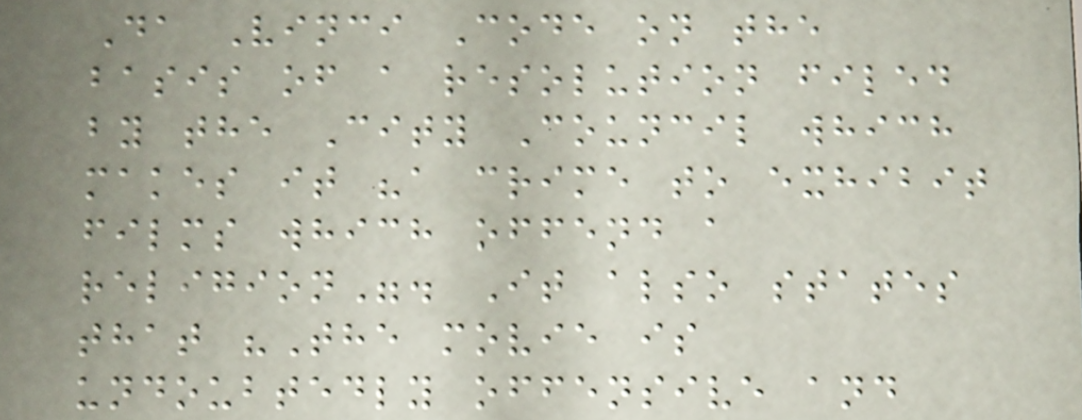Da Vinci Code on the
basis of a resolution filed
by the City Council which
makes it "a crime to exhibit
films which offend a
religion". It also states
that "The movie is
undoubtedly offensive and
